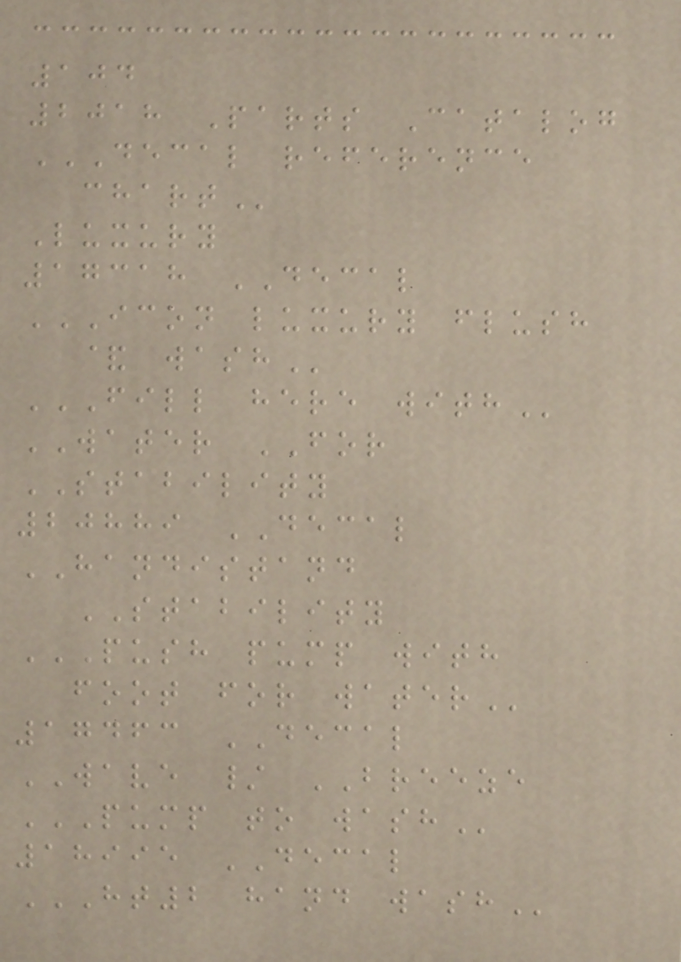104
2018 Parts Catalog
DECAL REFERENCE
CHART
Luxury
17318 DECAL
ICON LUXURY FLUSH
& WASH
FILL HERE WITH
WATER FOR
STABILITY
20889 DECAL
HANDISTAND
STABILITY
PUSH PUMP WITH
FOOT FOR WATER
17463 DECAL
WAVE / BREEZE
PUMP TO WASH
18995 DECAL
HT2 HAND WASH
